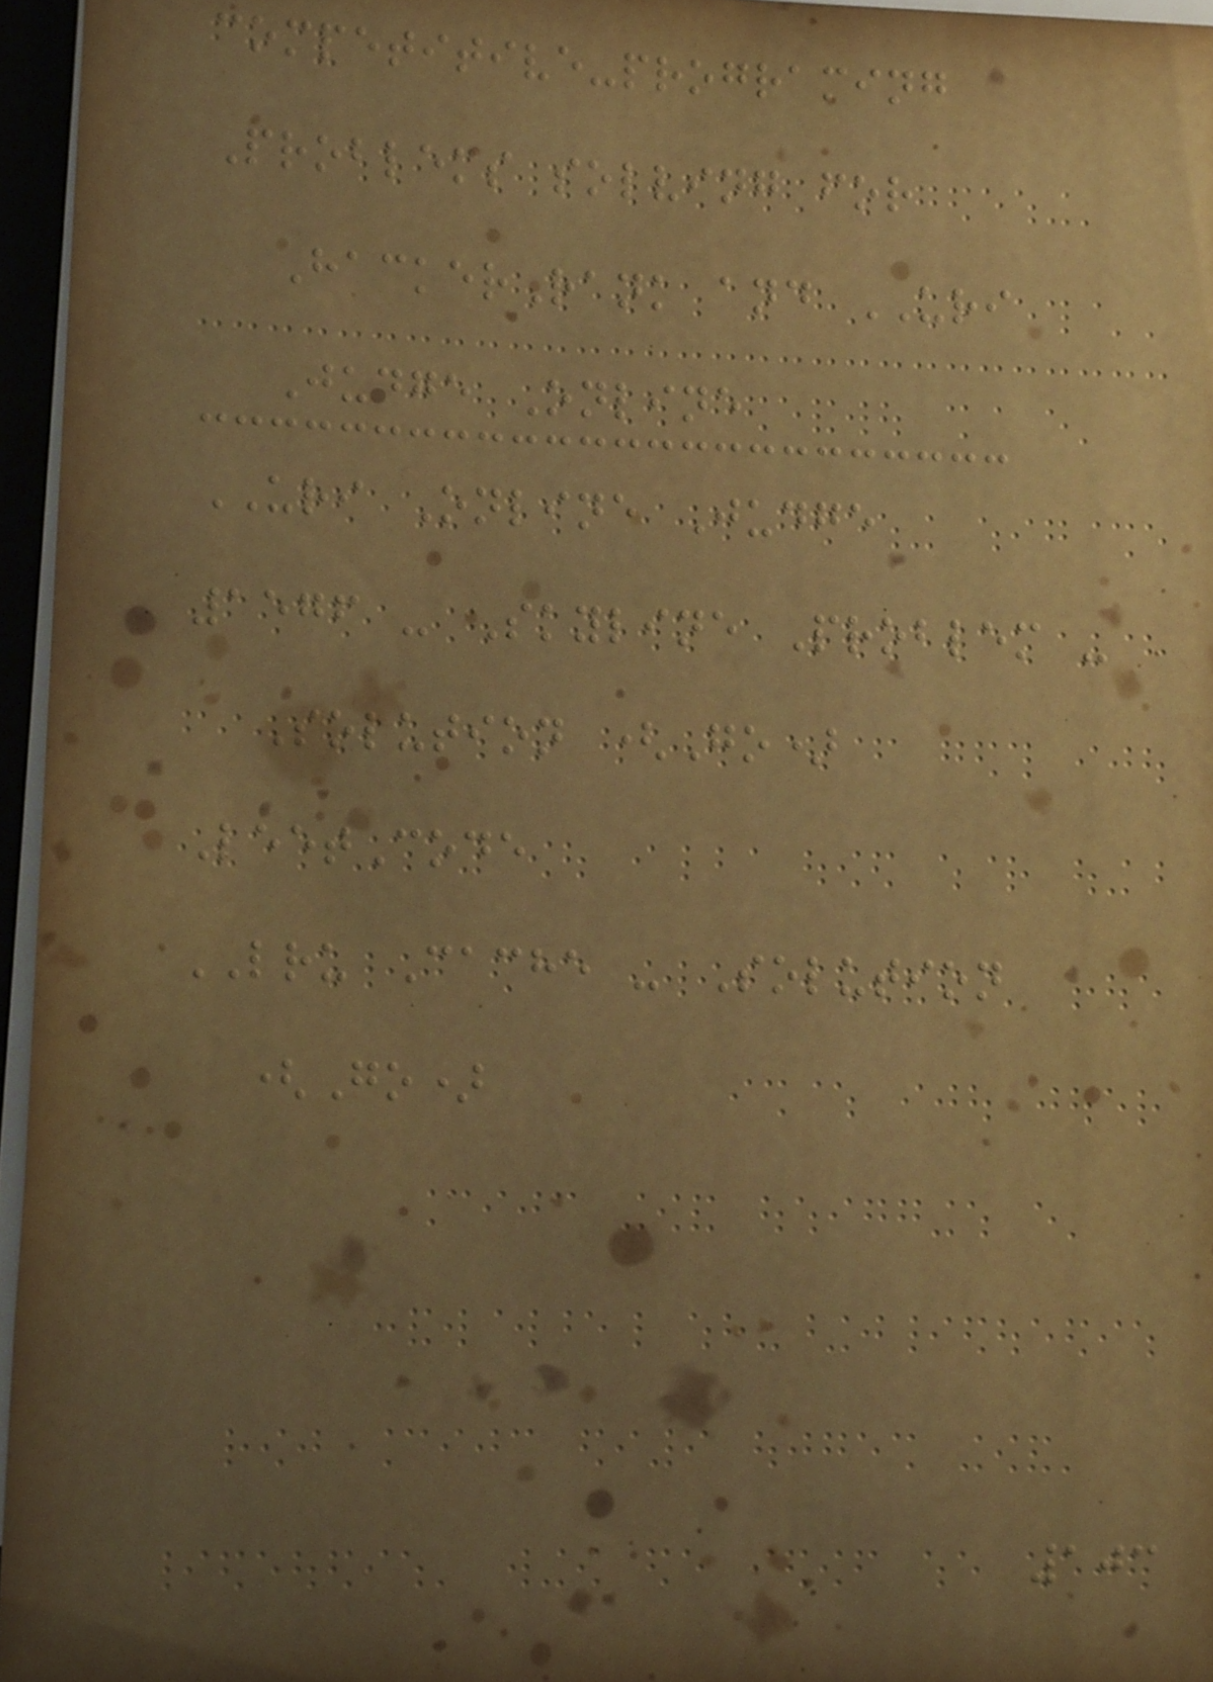competitive-programing
Problems solving for
HackerRank and URI
Judge Online
URI Online Judge
1576 - Skyline Problem -
Solution (Go)
LeetCode
LRU Cache - Solution
(Go)
103
